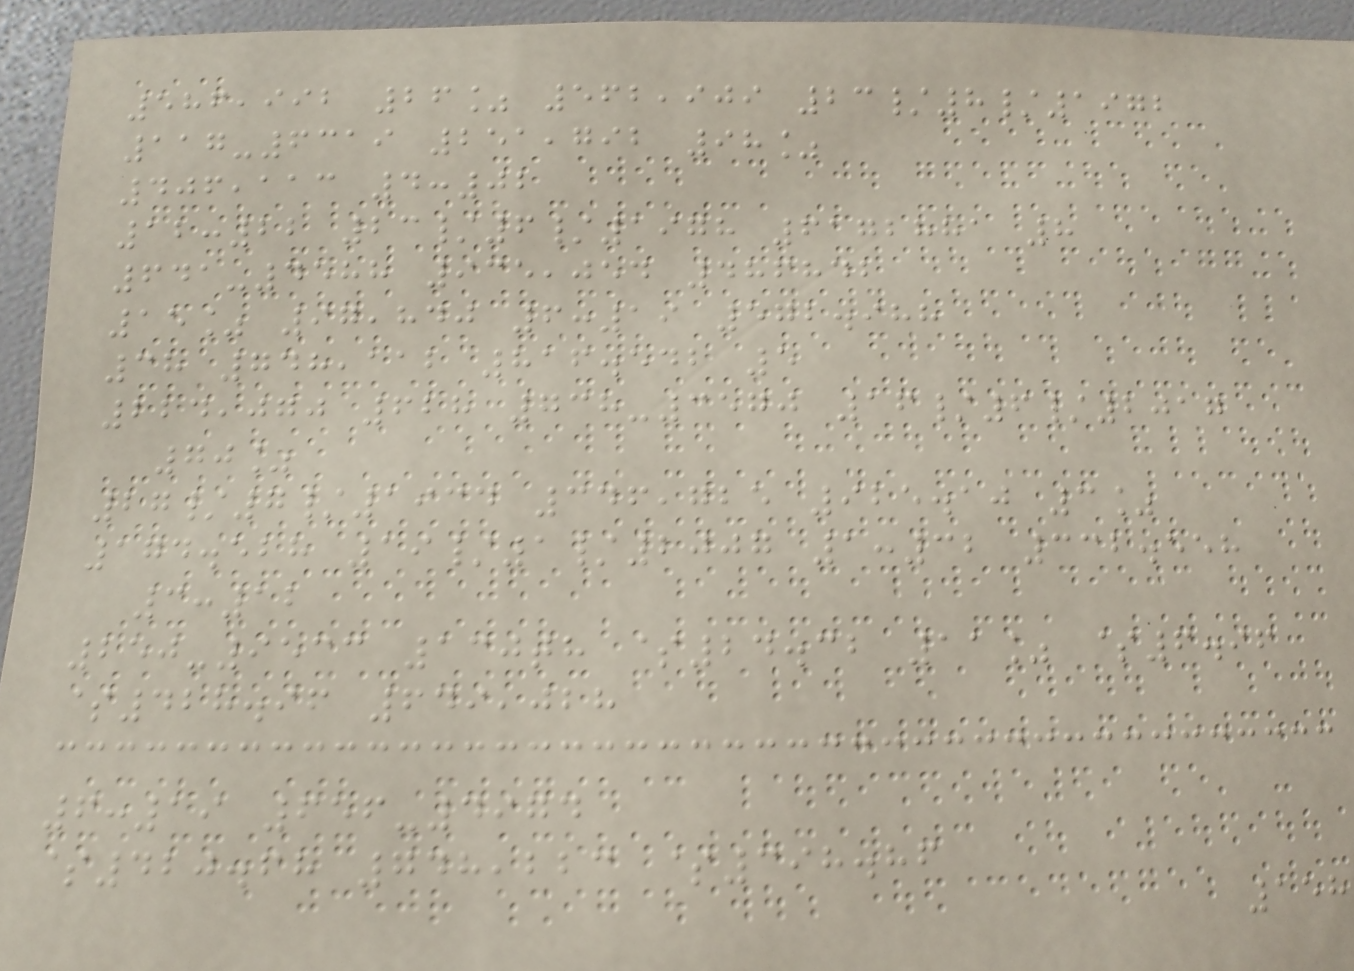586,992 26% 562,909 23/8/1972
117-6319 251,792 98%
406,113 4:02
12:22 23/6/1978 6172881 8
641-4588 935,054 486842
15% 97,840 6:19 572.988
38 748,112 816.542 5
224,070 628 738-3570 16/6/2017
70%
27/7/1934 346,725 925.10 3%
174.528 19/1/2007 1:32 332.558
3:12
250-9533 130th $24.32 11% $6.96
$428.96 649,028
6:19 656-4974
$420.68 748,223 $398.86
158
